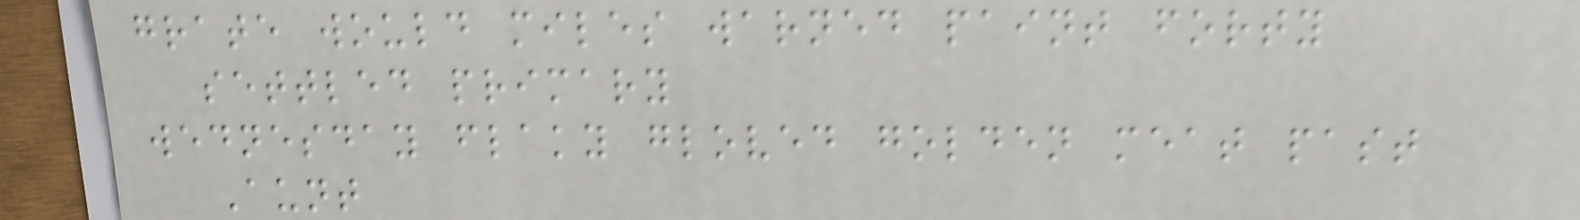grate would miles warned paint forty
settled primary
wednesday flaky gloved golden meat past
Aunt
